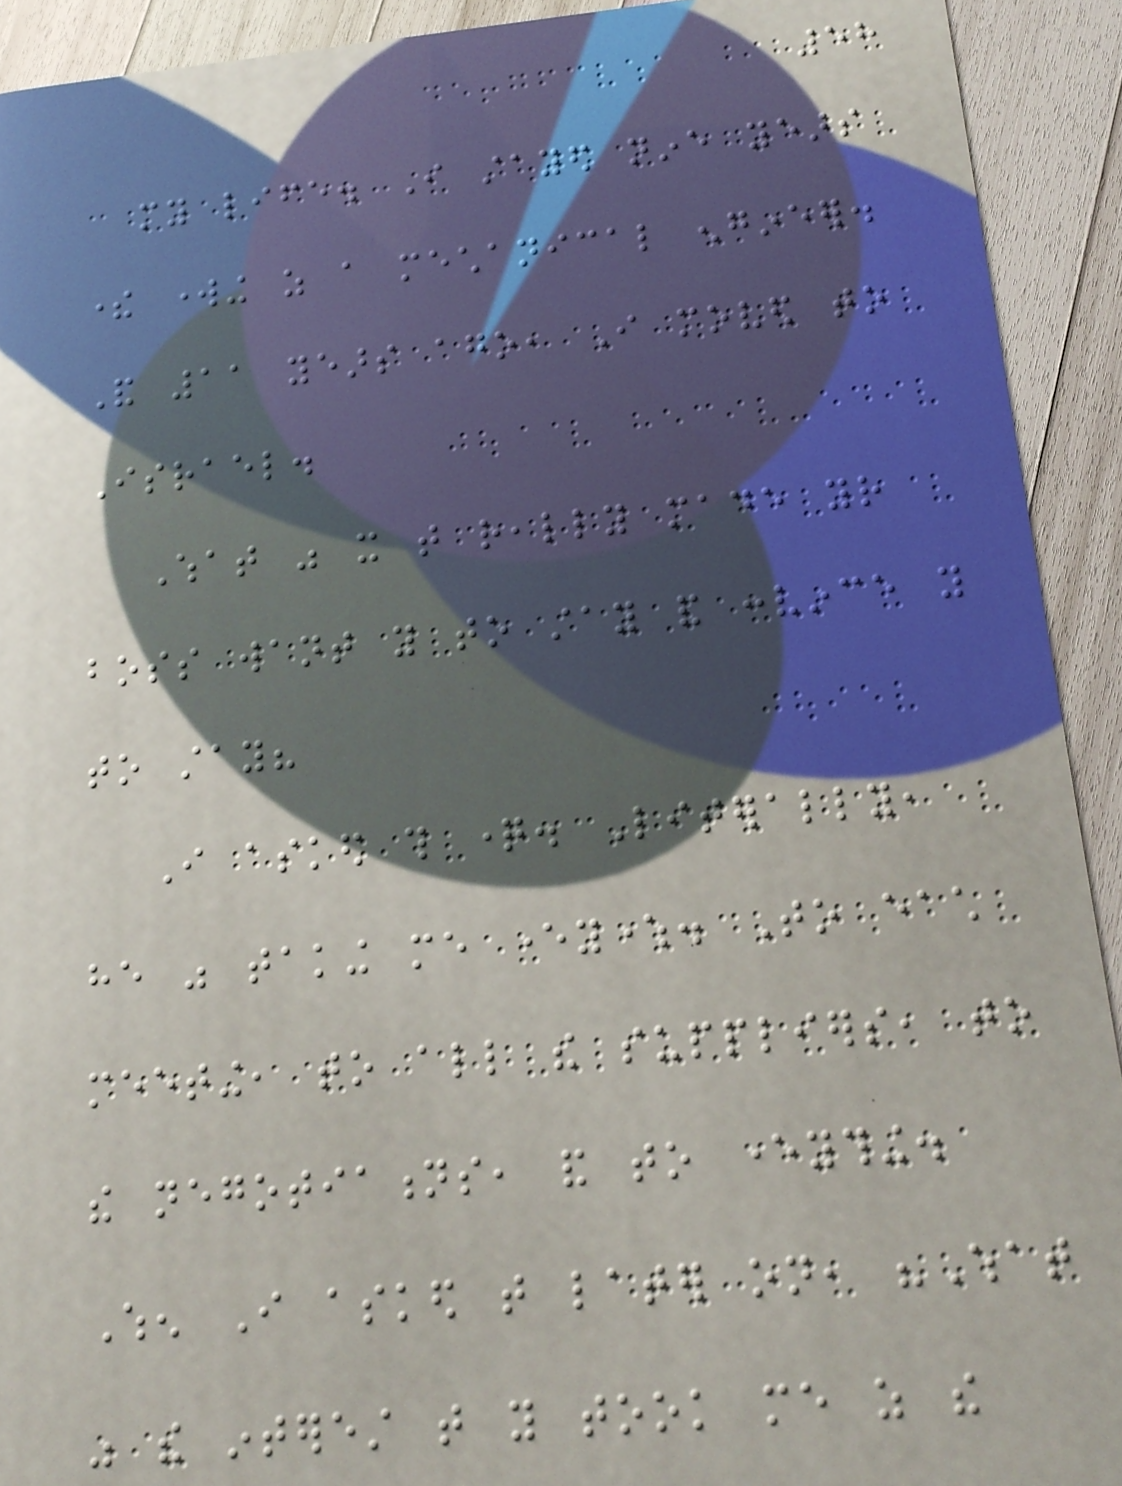58
my life. I stayed nine years
there working as a mechanical engineer.
And 11 years ago, I moved to
Israel.
What was it that really made your
boss want you to stay and convince you
to stay?
I asked this question. Literally,
he was taking me everywhere. To each
meeting, to all the suppliers, to
the negotiations, and to everything.
When I asked that later on, "What
was the interest that you took me as the
